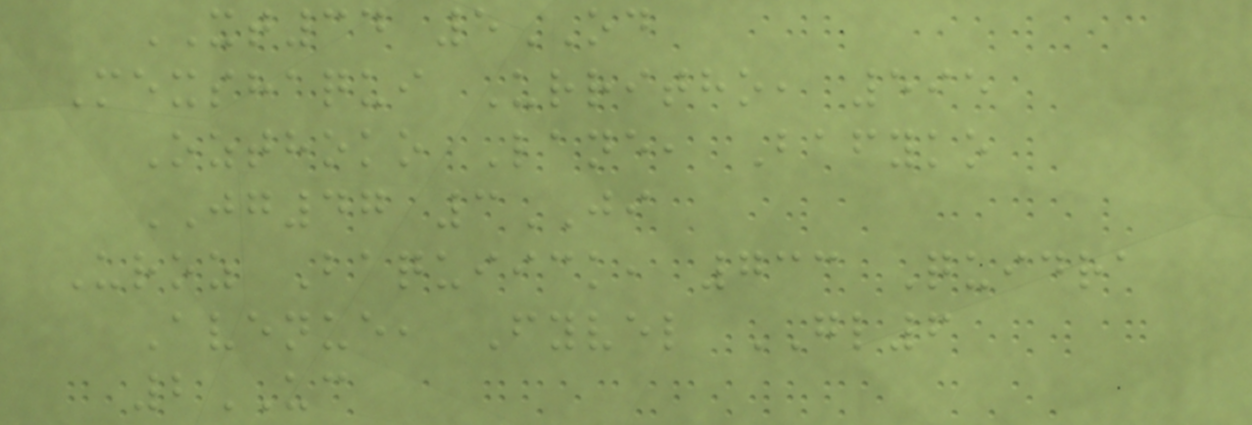XT34 5OD
Mexshaqui Urritho, 595
Ozthoko Lane, Bafyko
JG47 3JI
Uroz Baquiick, 733 Quidra
Avenue, Fyvel GL6
2UC
